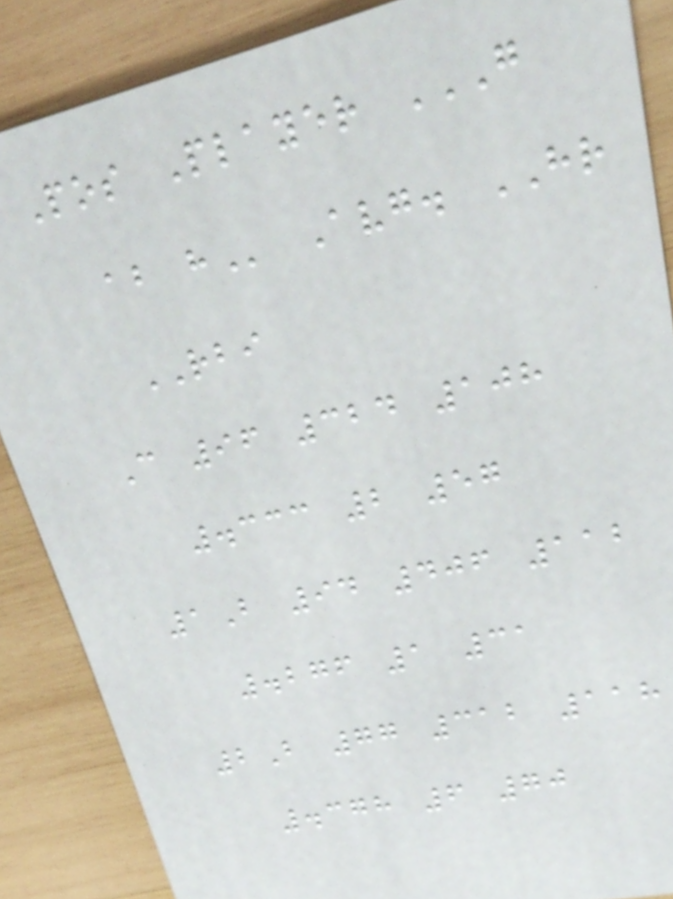Pos Player G
AB H Avg. HR
RBI
C 96 324 108
.333 2 57
1B 94 406 112
.276 1 31
2B 77 312 118
.378 6 70
